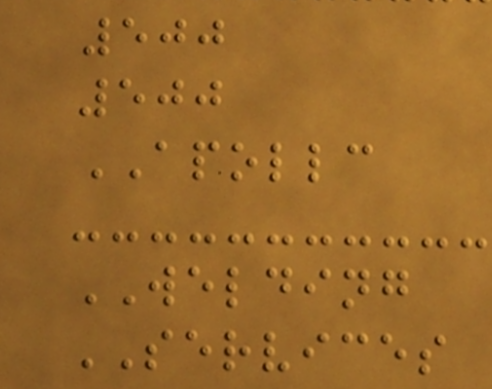500
500
APOLLC
WELDING
SERVICES
